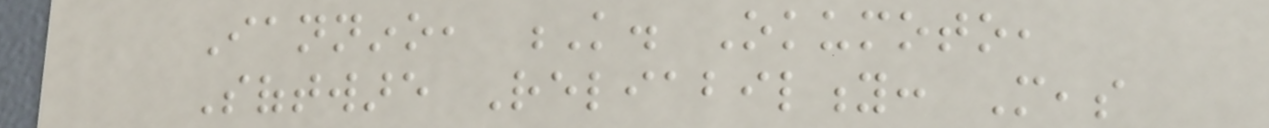Iannino, K. Okumoto,
Software Reliability: Meas
